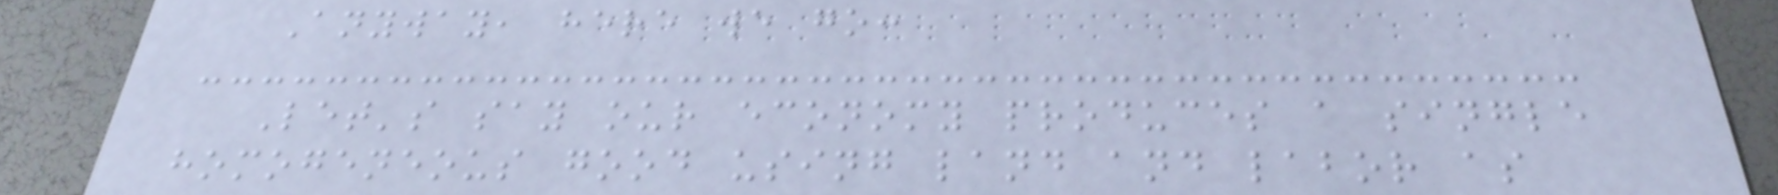Anyway, here we go:
Let's say our economy produces a single
homogeneous good using land and labor as
